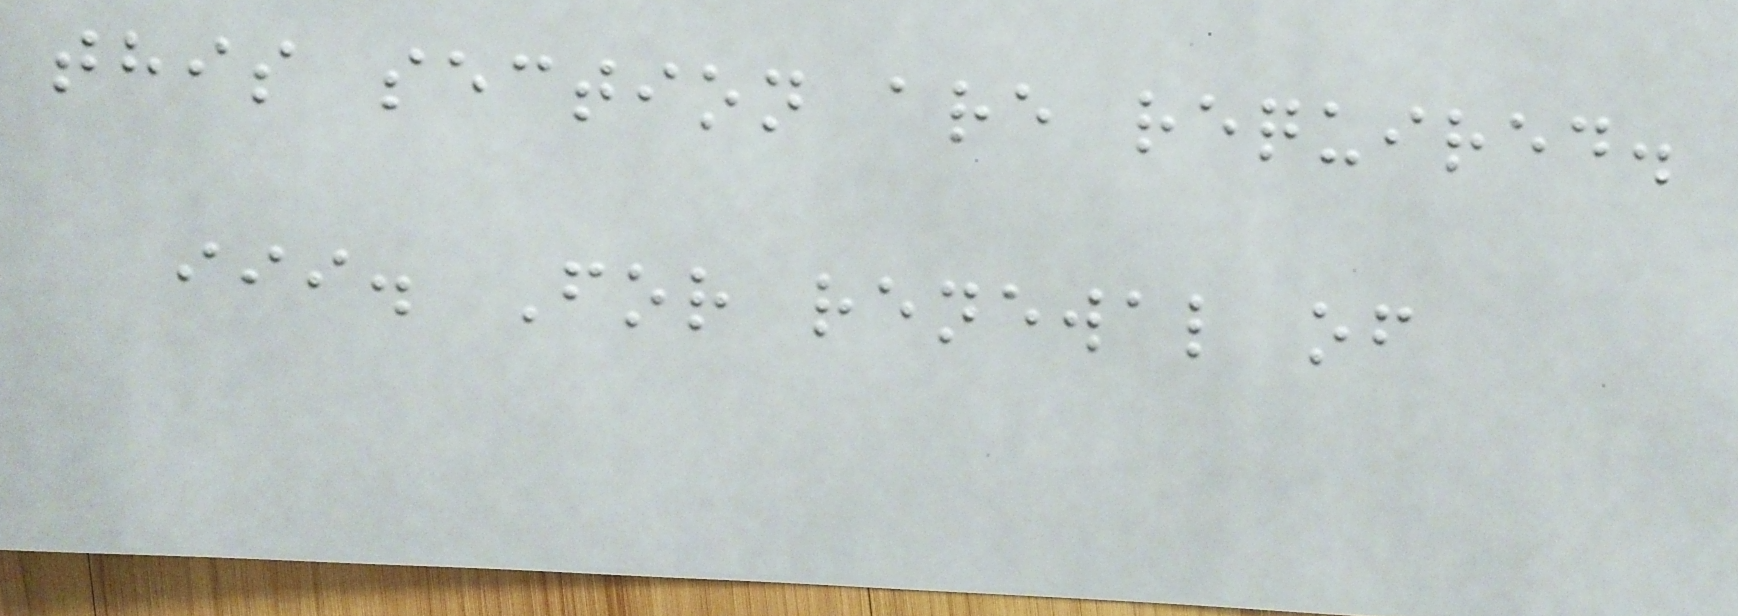this section are required.
iii. For renewal of
